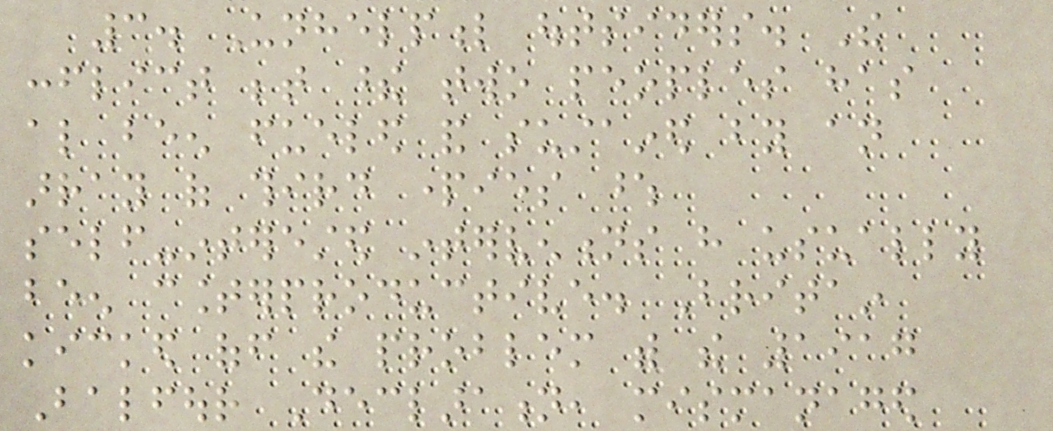3. Unhelpful outsiders. The
conflict between these two peoples has
also been fueled and sustained by an
array of third parties whose
self-interested interventions have usually
been counterproductive. Britain
kicked off the problem with the 1917
Balfour Declaration, mismanaged
